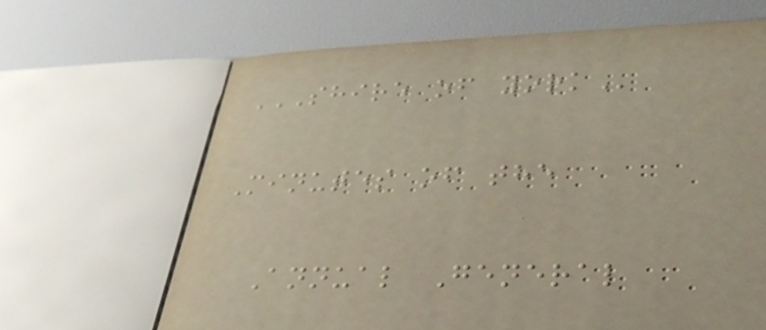SHIRE OF YORK
Minutes of the
Annual General
